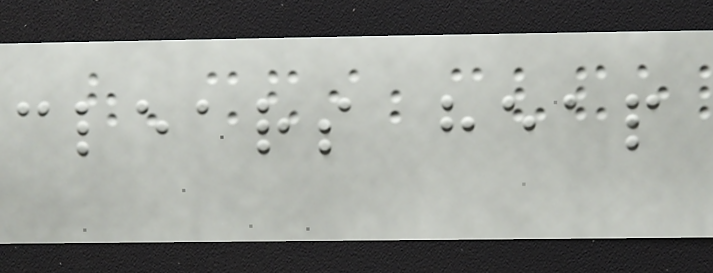clears heap
